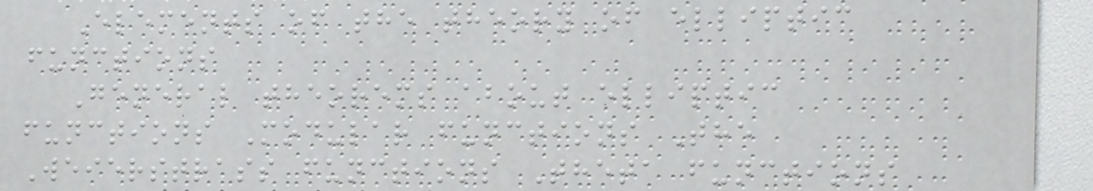Elements of the theory of elliptic
functions
General theorems about elliptic
functions Modular functions The
Weierstrass functions Theta functions
